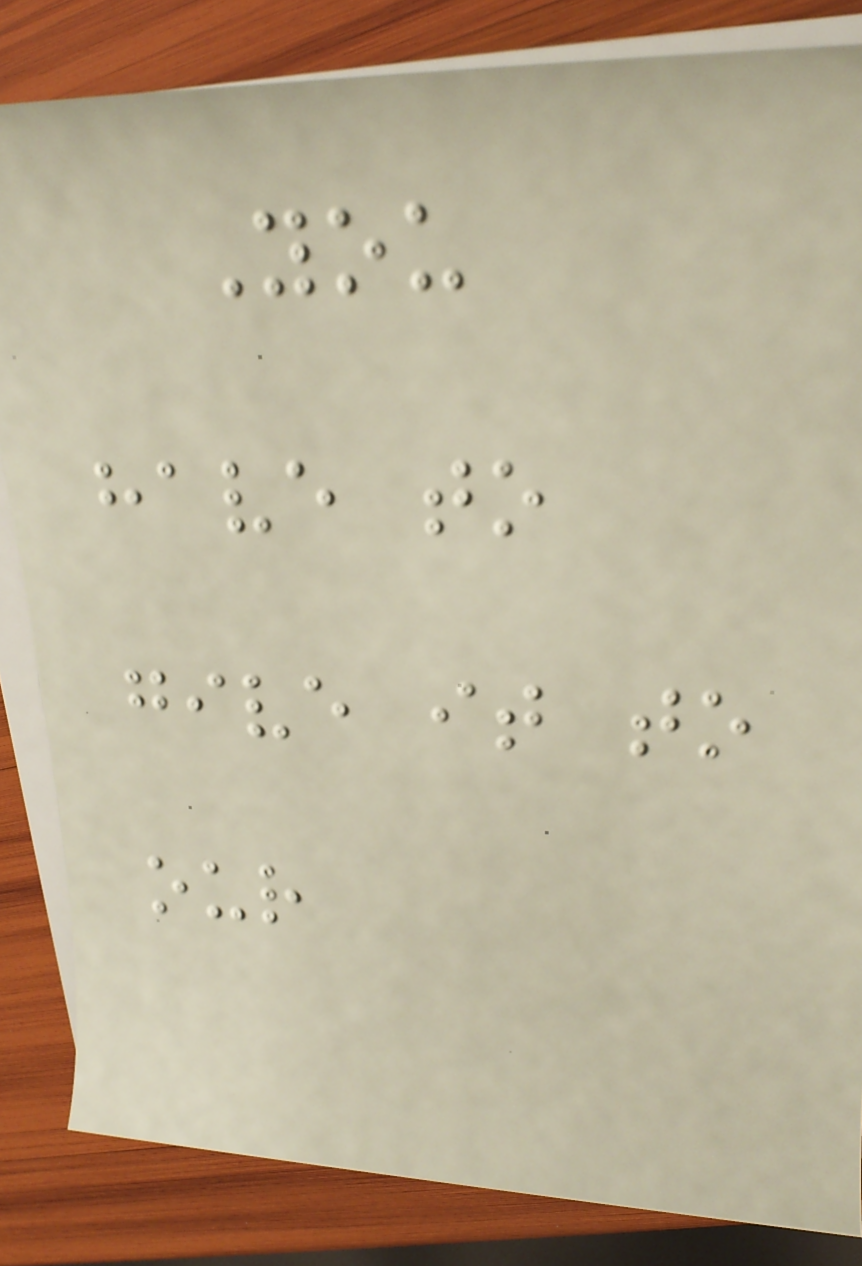You
have to
give it to
our
